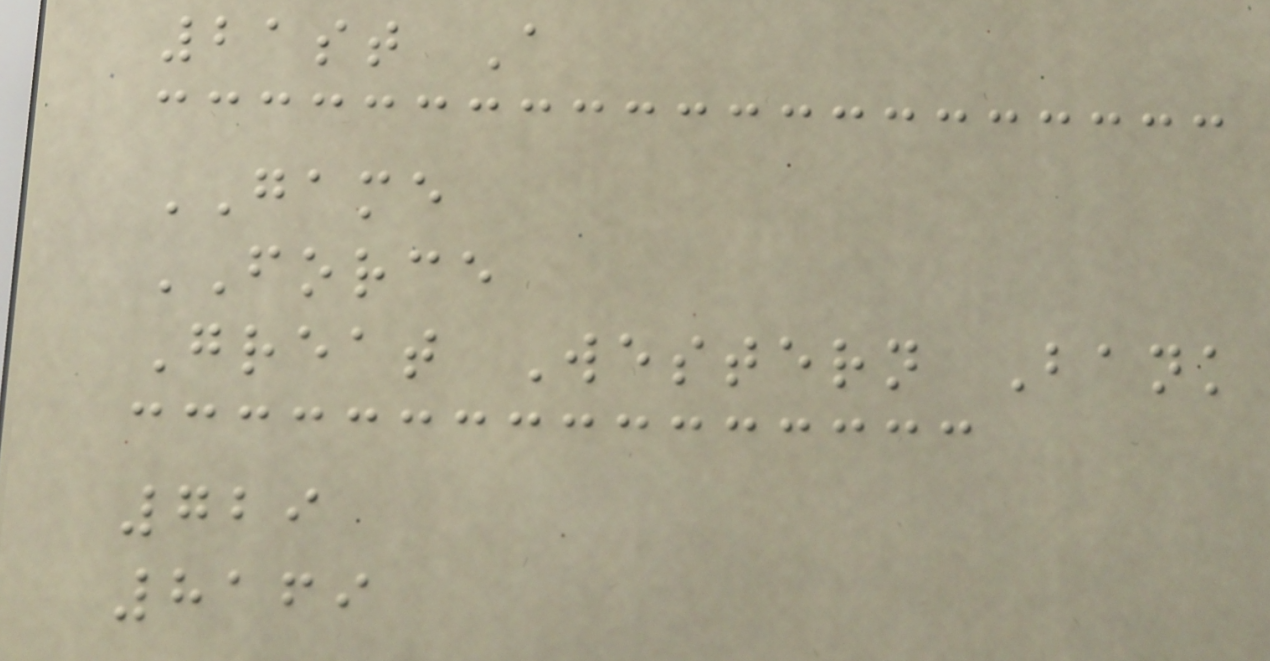21st A
GAME
FORCE
Great Western Bank
729
8169
